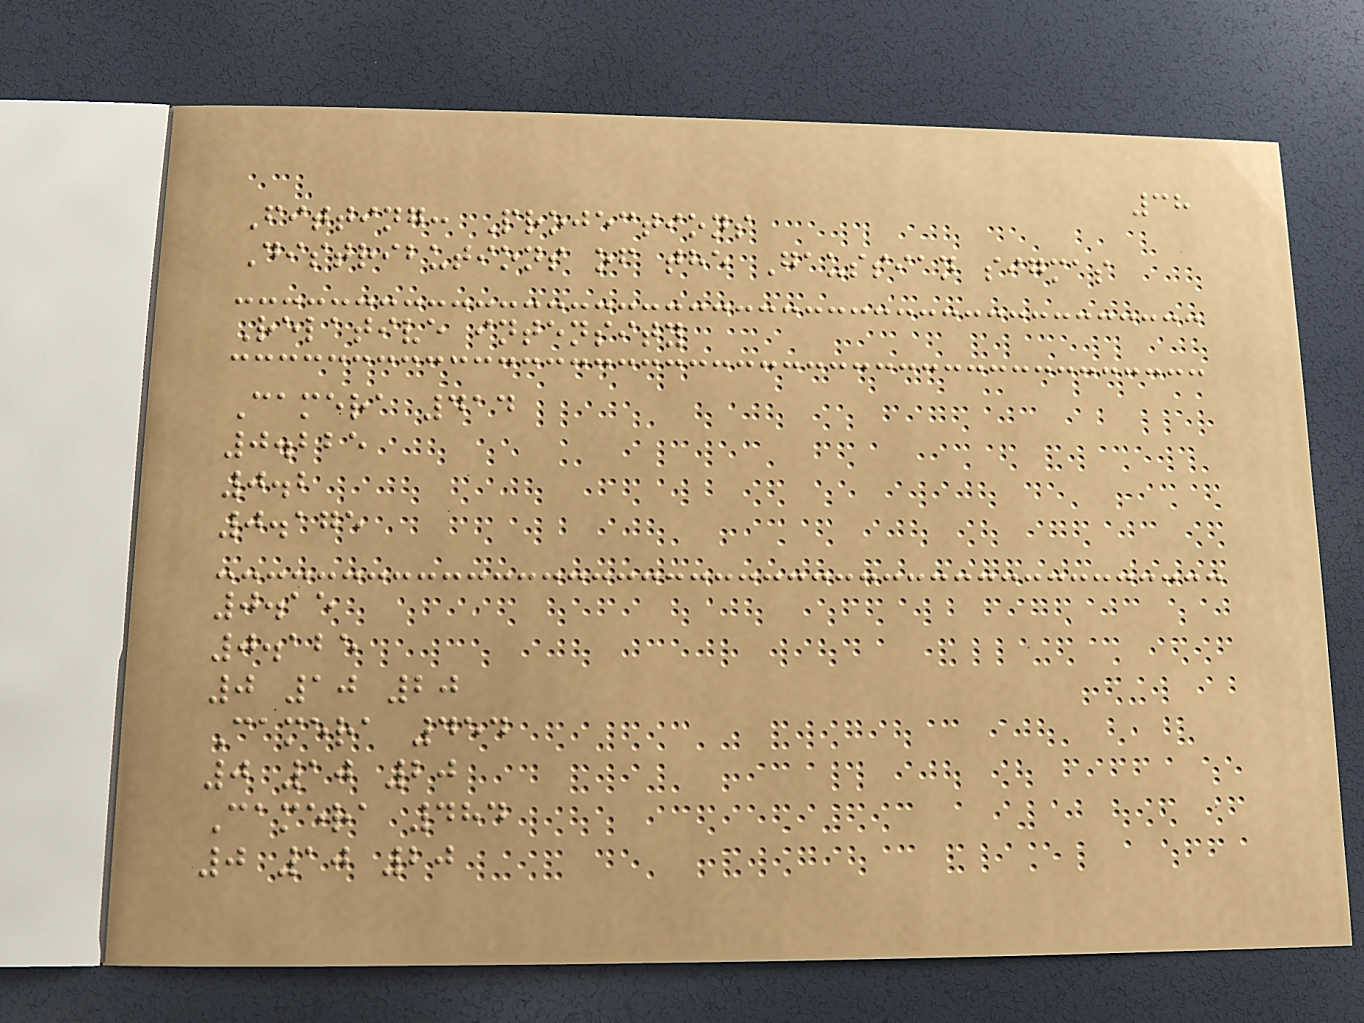38
Fitting: Projections
Distributions of the Gaussian sigmas
Relative intensity
Camera 414
0.225
0.2
0.175
0.15
0.125
0 10 20
Camera 454
0 10 20
Camera 484
0 10 20
